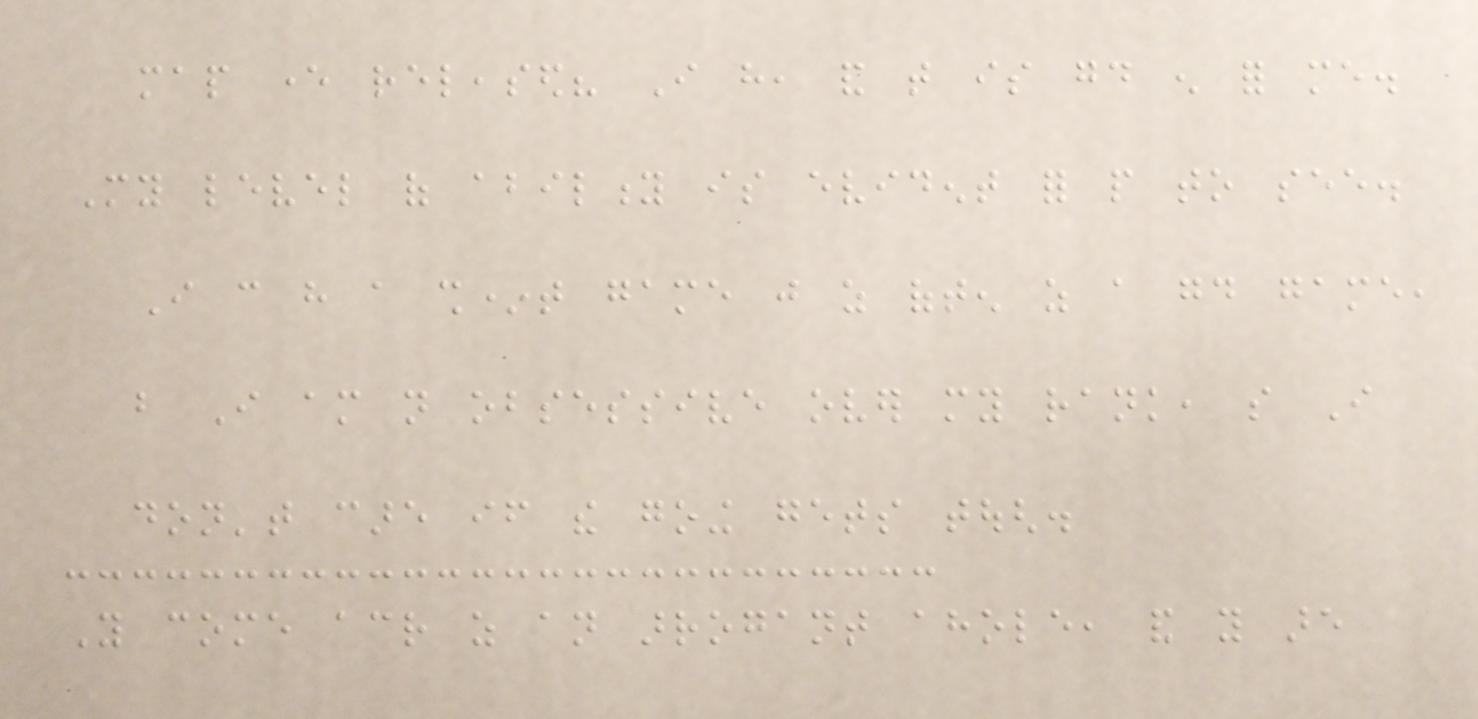map ever released? I have, and that is good enough for me.
My level of ability is evident for people to see.
I can have a sh*t game just as often as a good game,
but I am not obsessive over my rank, so I
don't care if the going gets tough.
You come across as an arrogant ahole, and you are
